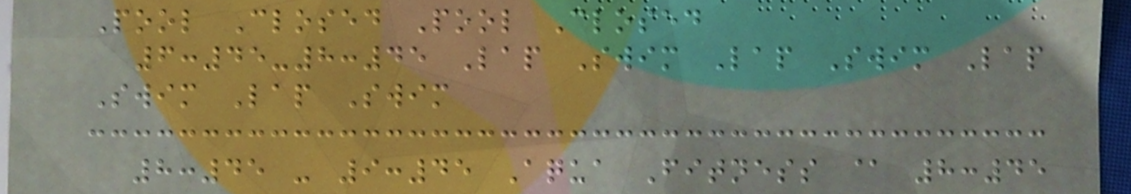Pool Closed Pool Closed
6:45-8:45 Lap Swim Lap Swim Lap
Swim Lap Swim
8:45 - 9:45 Aqua Fitness @ 8:45
